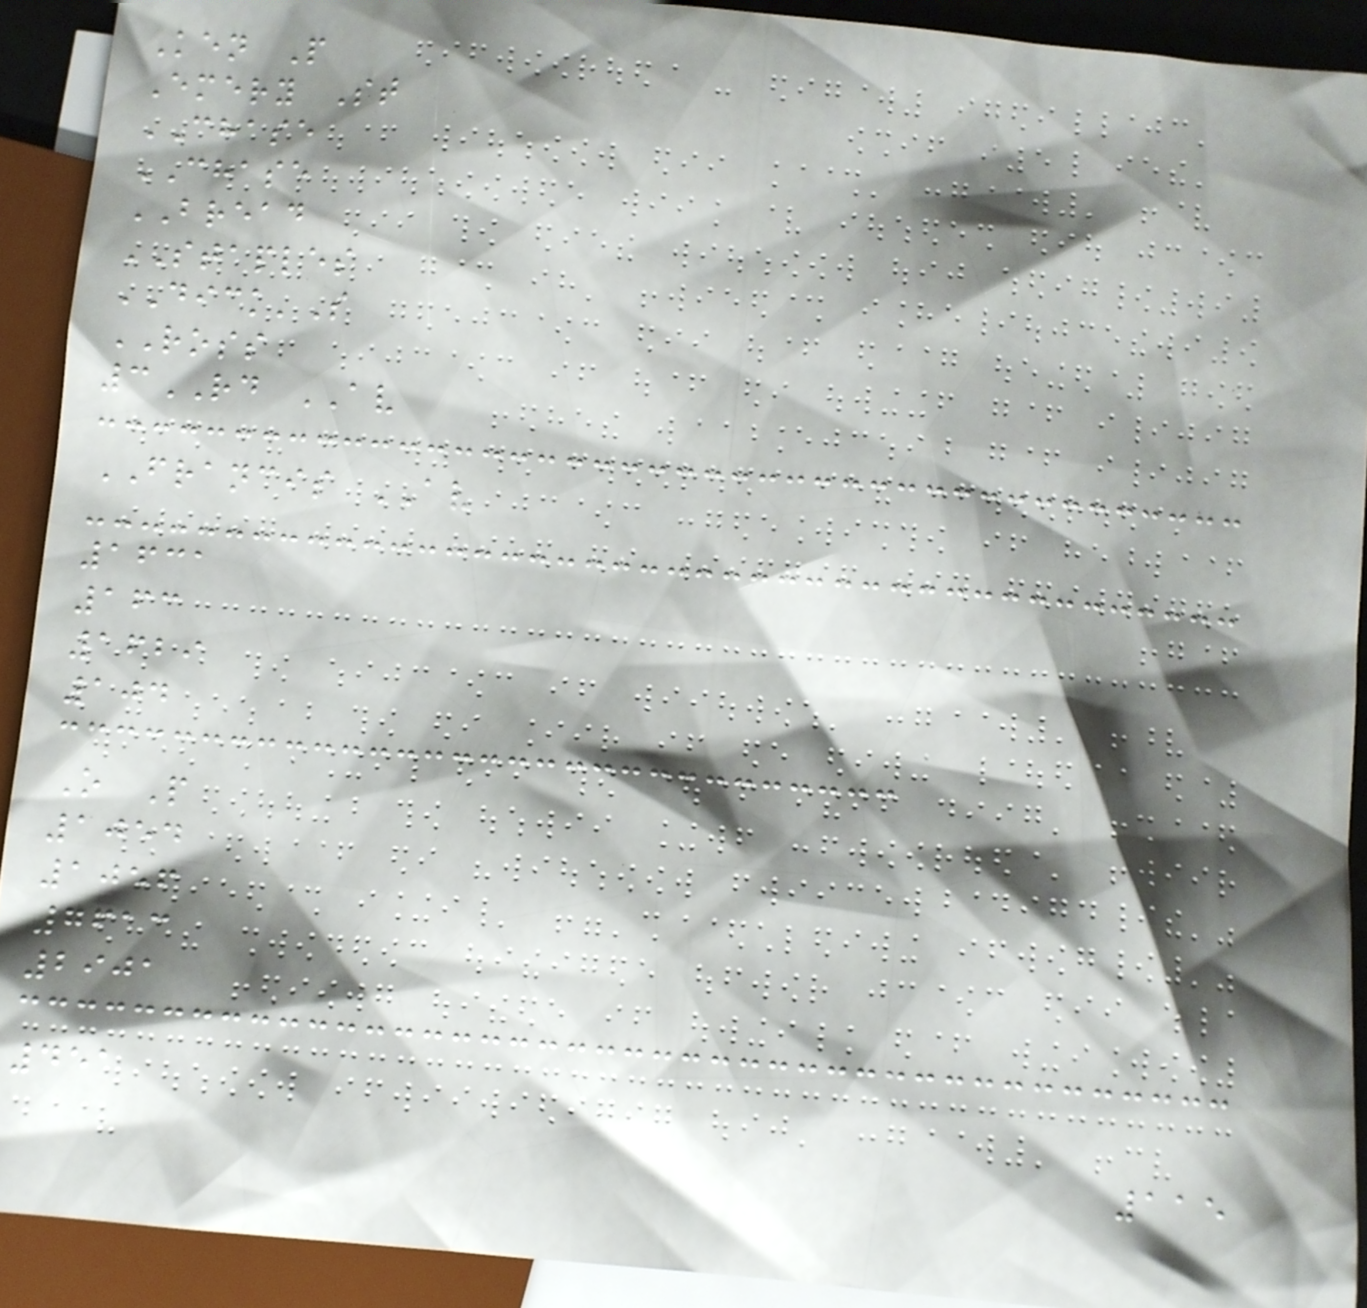Ken P
Emery St
CHASE
CHASE
BREAD
STAPLES
DICK'S
ROSS
3RD AV
FRANCIS AV
1631
163
1629
104
O P
1054
1056
7613
2901
451
115
